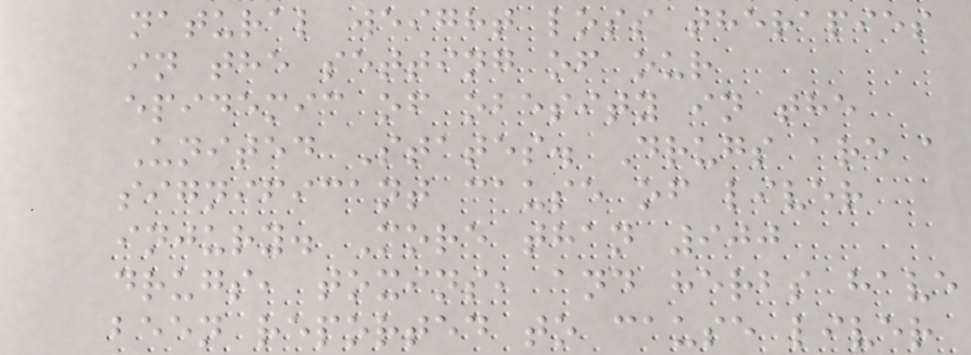natural weight loss therapies
in the setting of our
epidemic of obesity in the
United States. Drugs are a
significant cause of liver
injury. More than 900
drugs, toxins, and herbs have
been reported to cause liver
